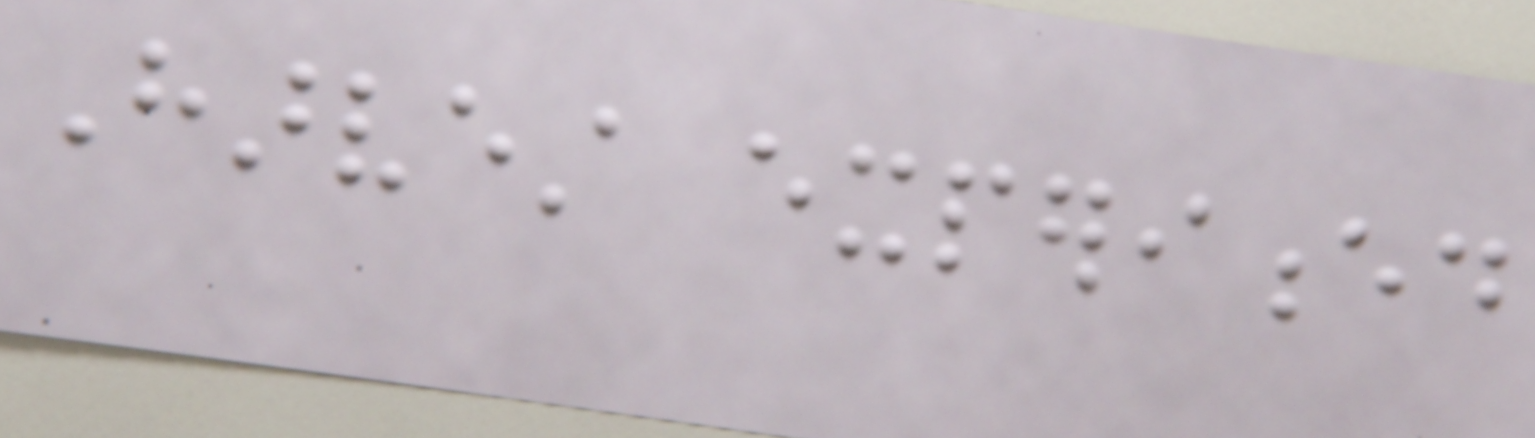Harvest experienced
